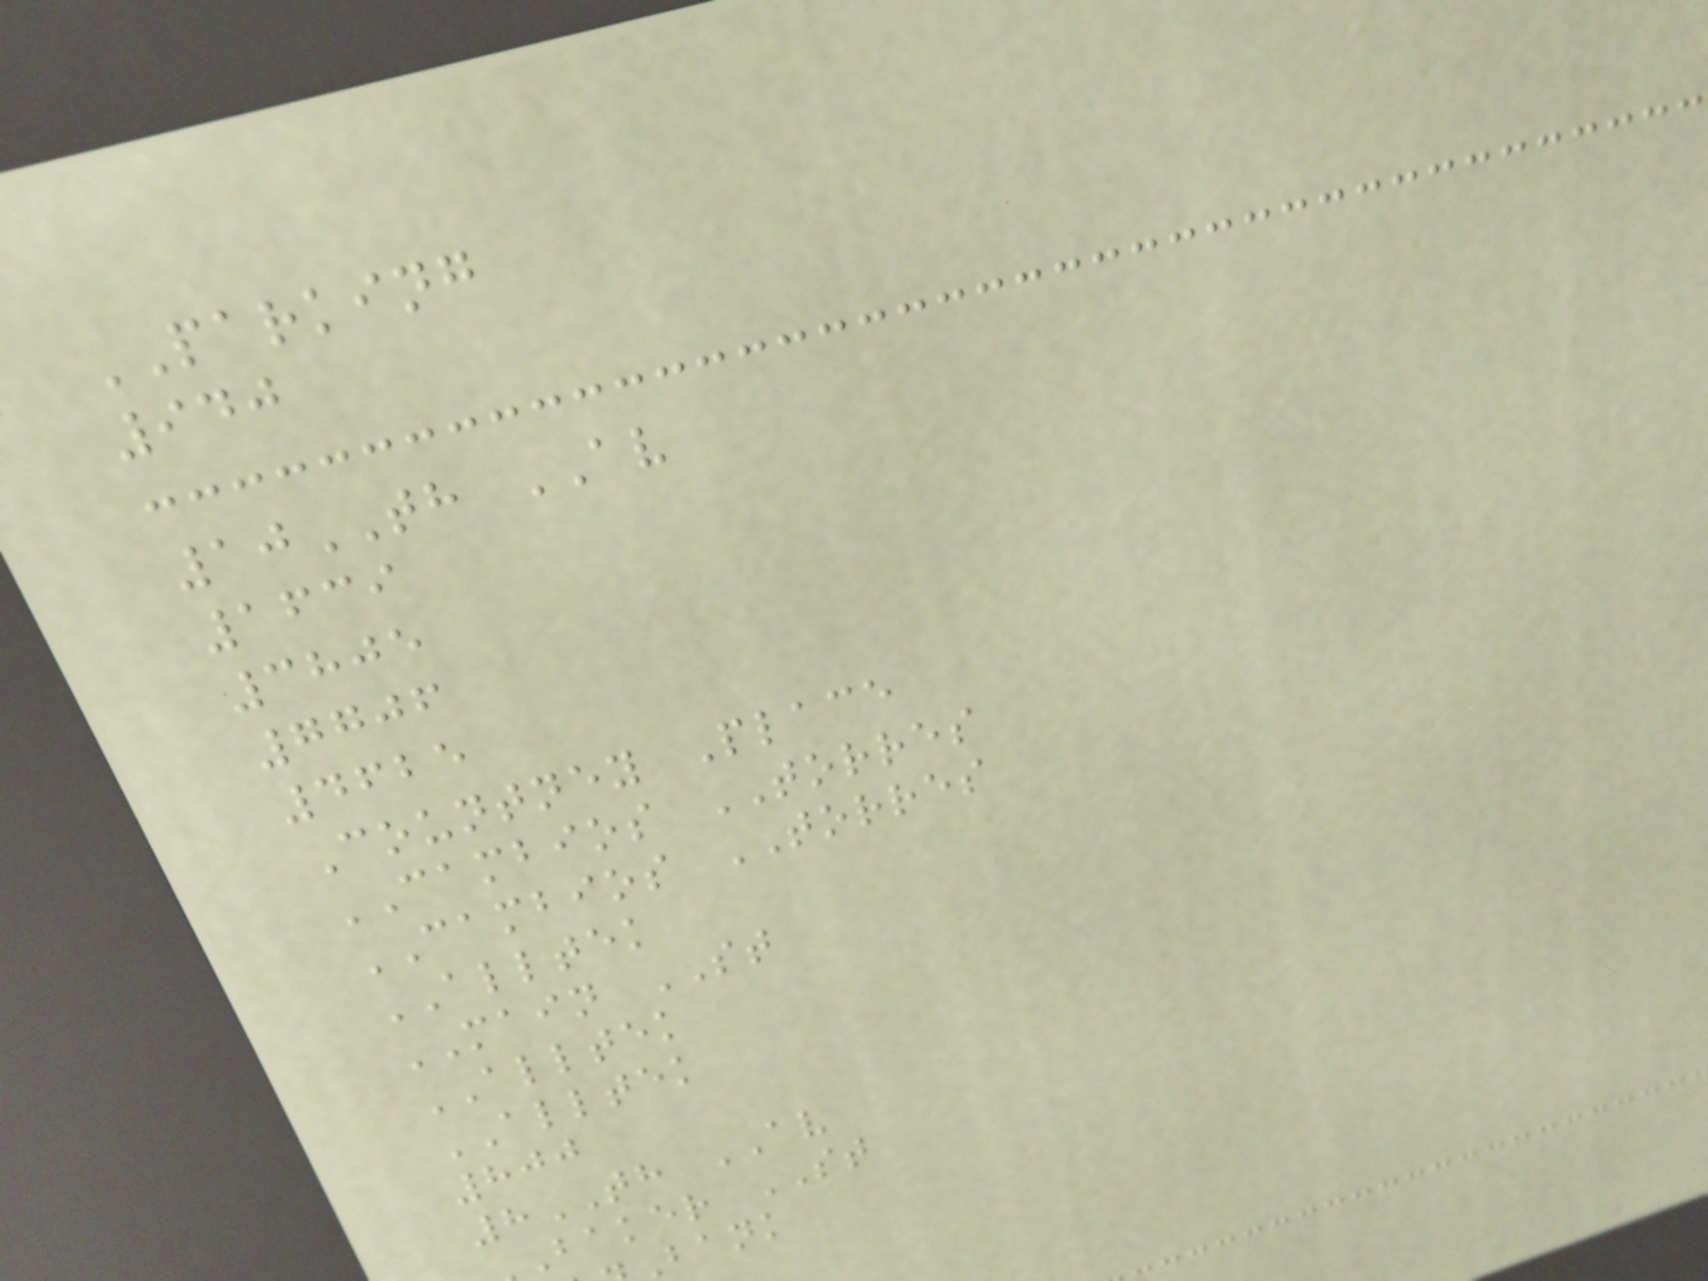PARKING
940
10TH AV
1639
3805
7706
4625
Countney Place
CAMBIOS TORRES
CAMBIOS TORRES
ALLTEK
MAIN ST
ALLTEK
ALLTEK
800
8TH AV
baker ST
bank
